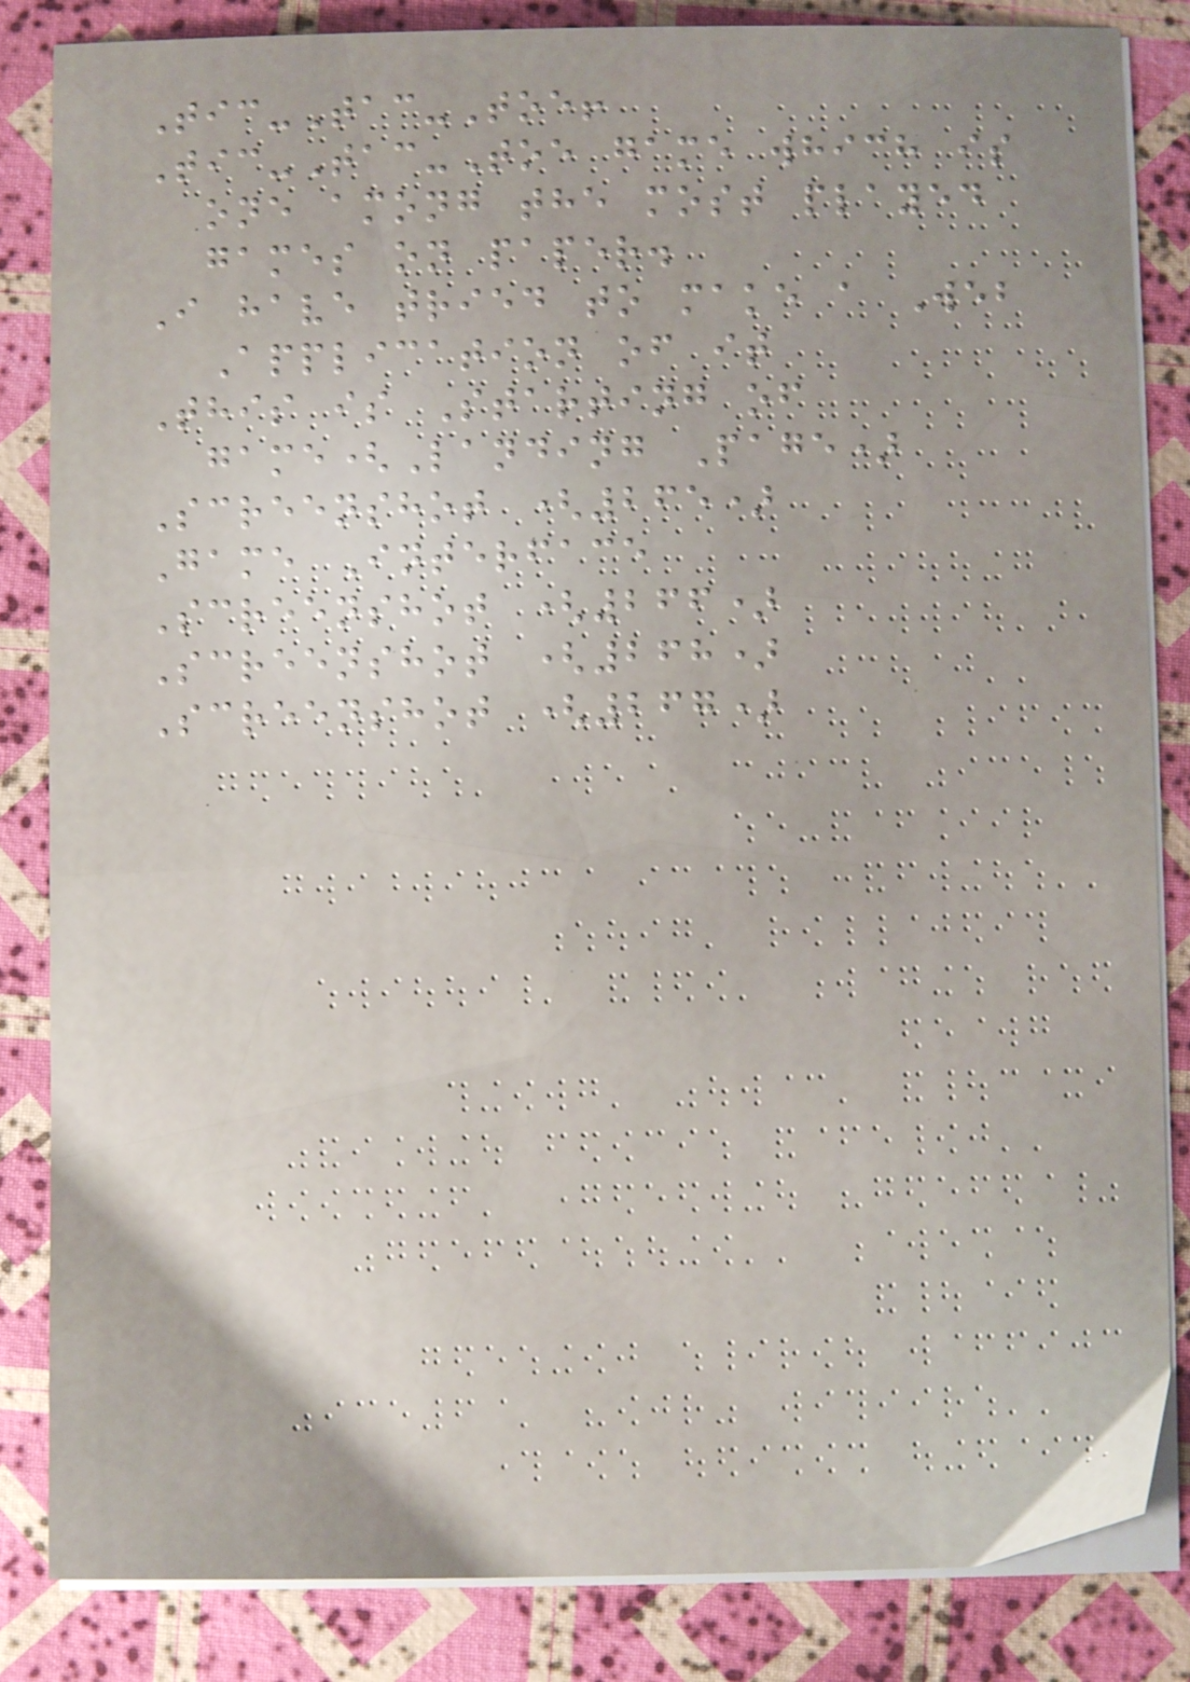Tic-Tac-Toe!
Tic-Tac-Toe game which is
one among the most played
games on paper.
I have tried to make a Web
Application of it
This is Starting of
game(Landing Page)
Screenshot (265)
Game Interface
Screenshot (266)
Screenshot (268)
Screenshot (267)
